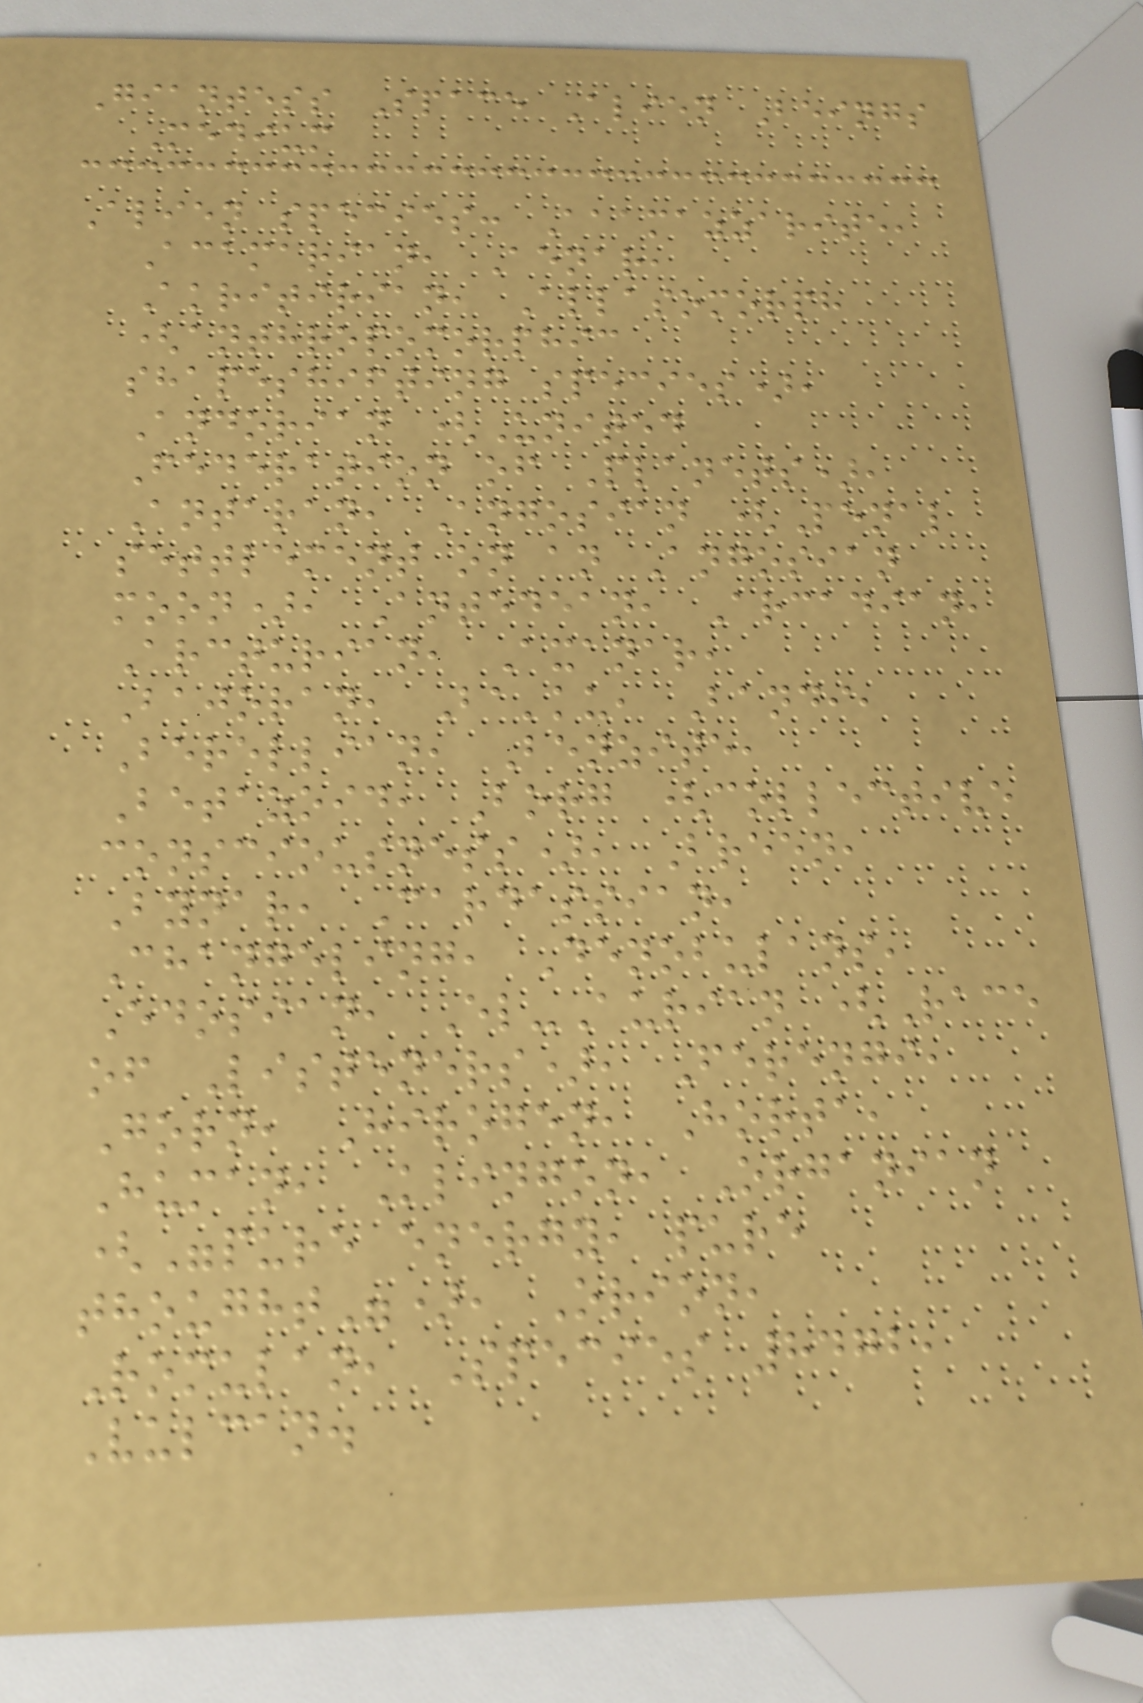Giantess Space Alien Beings
Medium
Alien species: Aaamazzarite,
Acamarian, Aenar,
Akritirian, Allasomorph
(anthropomorphic
shapeshifting species),
Andorian (United
Federation of Planets),
Antaran, Angosian (Penal
settlement on an Angosian
moon), Antedean, Arcadian,
Arcturian, Axanar,
Bajoran, Ba'ku, Bandi,
Berellian, Benzite,
Betazoid, Borg (collective
consciousness), Breen,
Bynar, Cardassian,
Changeling, Denobulans,
Edosian, El-Aurian (Race
of Listeners), Ferengi,
Gorn, Hirogen, Horta,
Human, Klingon, Organian
("pure energy, pure
thought"), Orion,
Romulan, Species 8472,
Vulcan.
